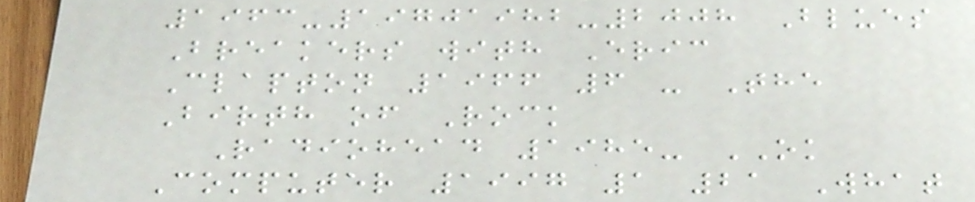1963-19701982-2008 Blues
Breakers with Eric
Clapton 1966 6 - The
Birth of Rock
Radiohead 1985- OK
Computer 1997 1 21 What
